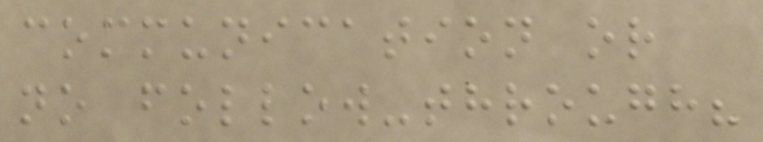communication or
no follow-through?
